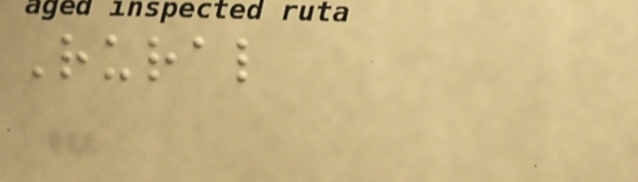Rural
